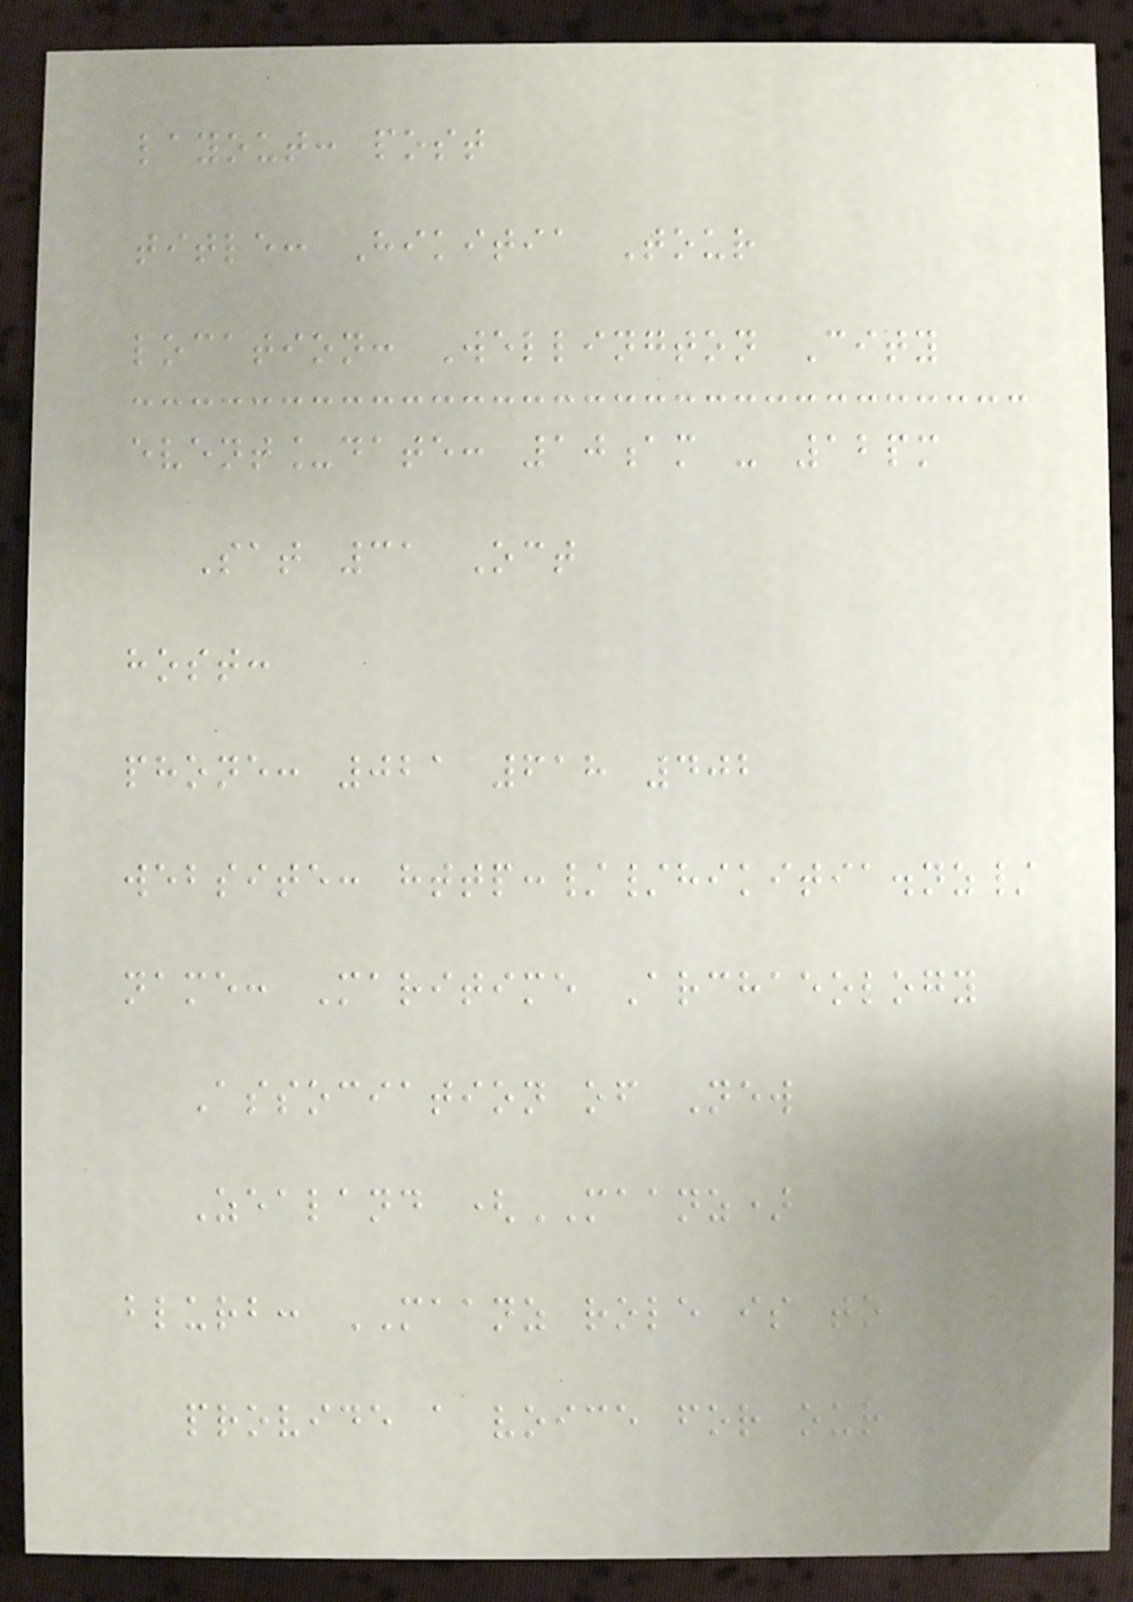layout: post
title: Hikitia Tour
location: Wellington City
event_date: 10am - 12pm
Sat 31 Oct
host:
phone: 021 618 402
website: http://hikitia.nz/
name: Maritime Archaeology
Association of New
Zealand (MAANZ)
blurb: MAANZ role is to
provide a voice for our
